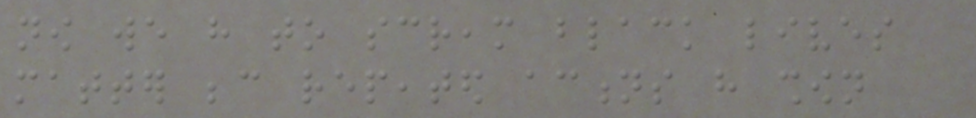now we have to scream black lives
matter because repeated actions have shown
